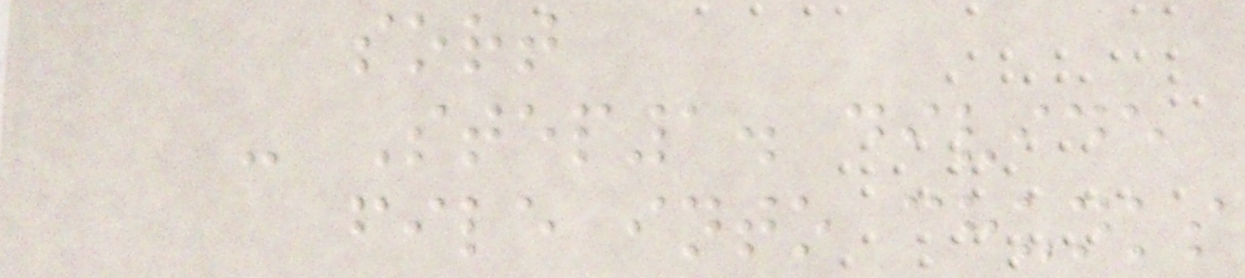sort
- Step1. divide
file into chunks
